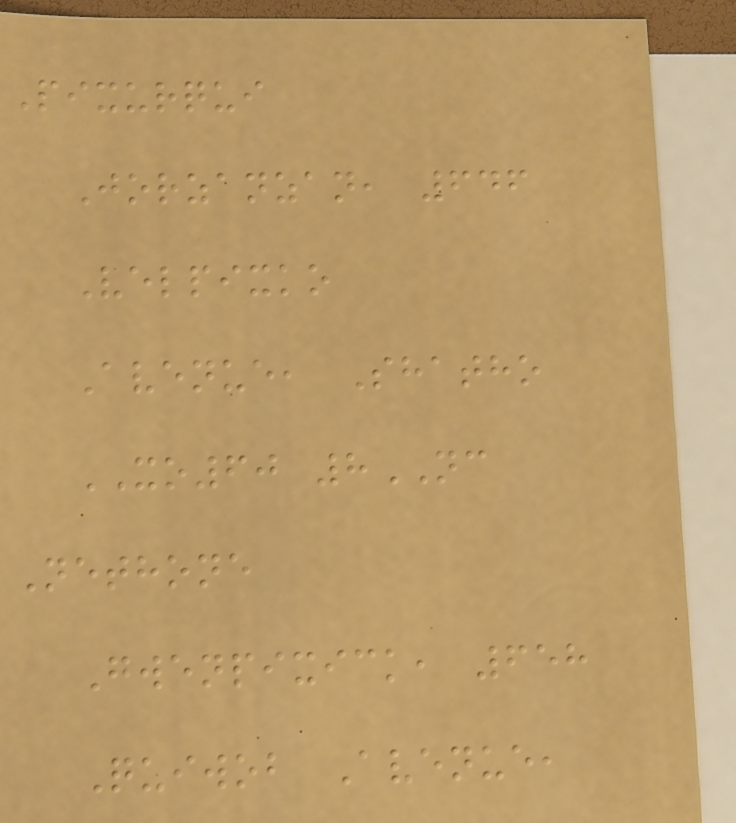Pixurqui
Jorzanzan, 646
Velpixko
Avenue, Shatho
XO60 8NC
Nethone
Gwenpixick, 658
Quiwob Avenue,
